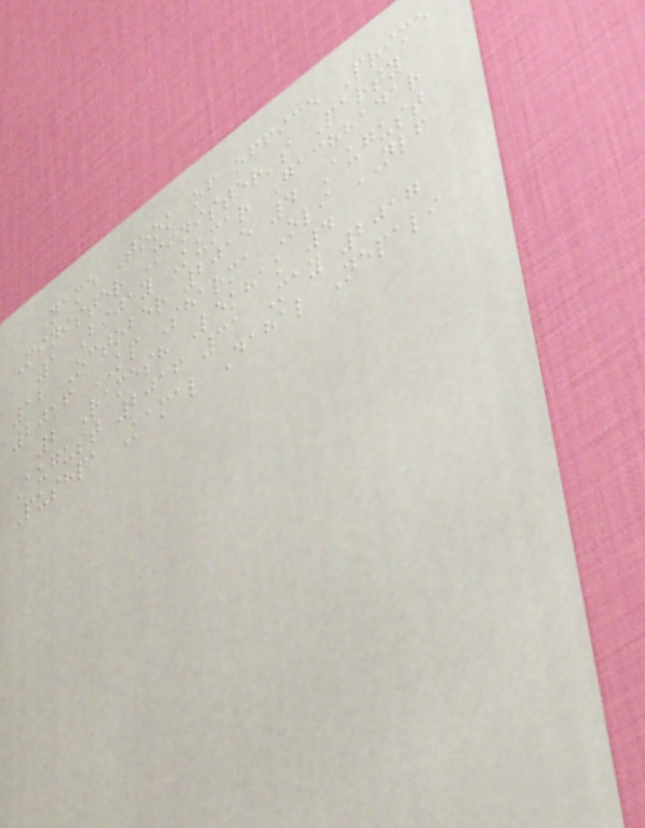Name Took of office Prime
Minister Minister's Party
1 Bijay Kumar Gachhadar
12 October 2015 4 August
2016 KP Sharma Oli NLF
2 Ramesh Lekhak 4
August 2016 31 May 2017
Pushpa Kamal Dahal Nepali
